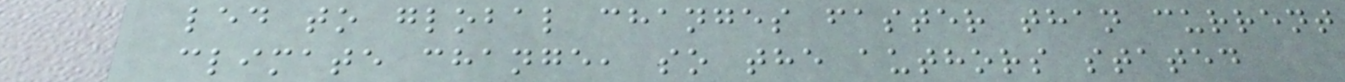led to global changes faster than current
climate change, so the authors stated
